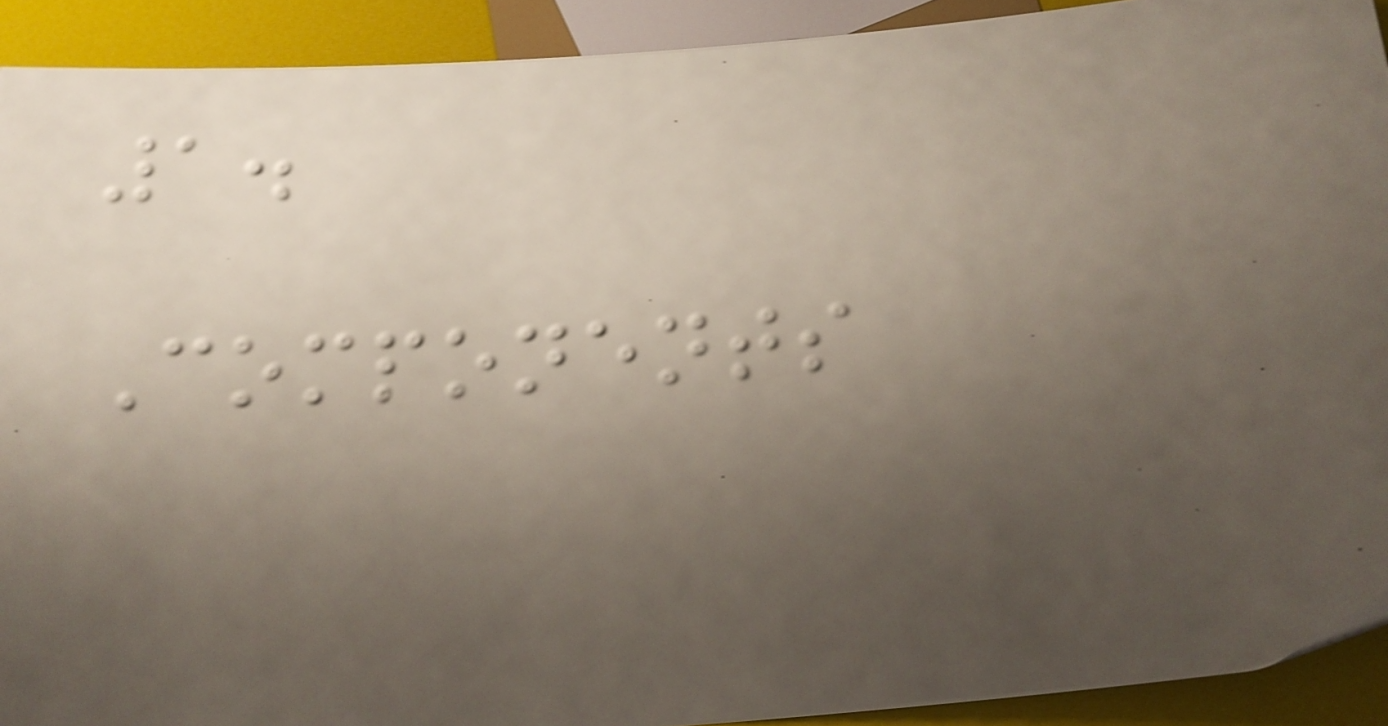1.
Components
